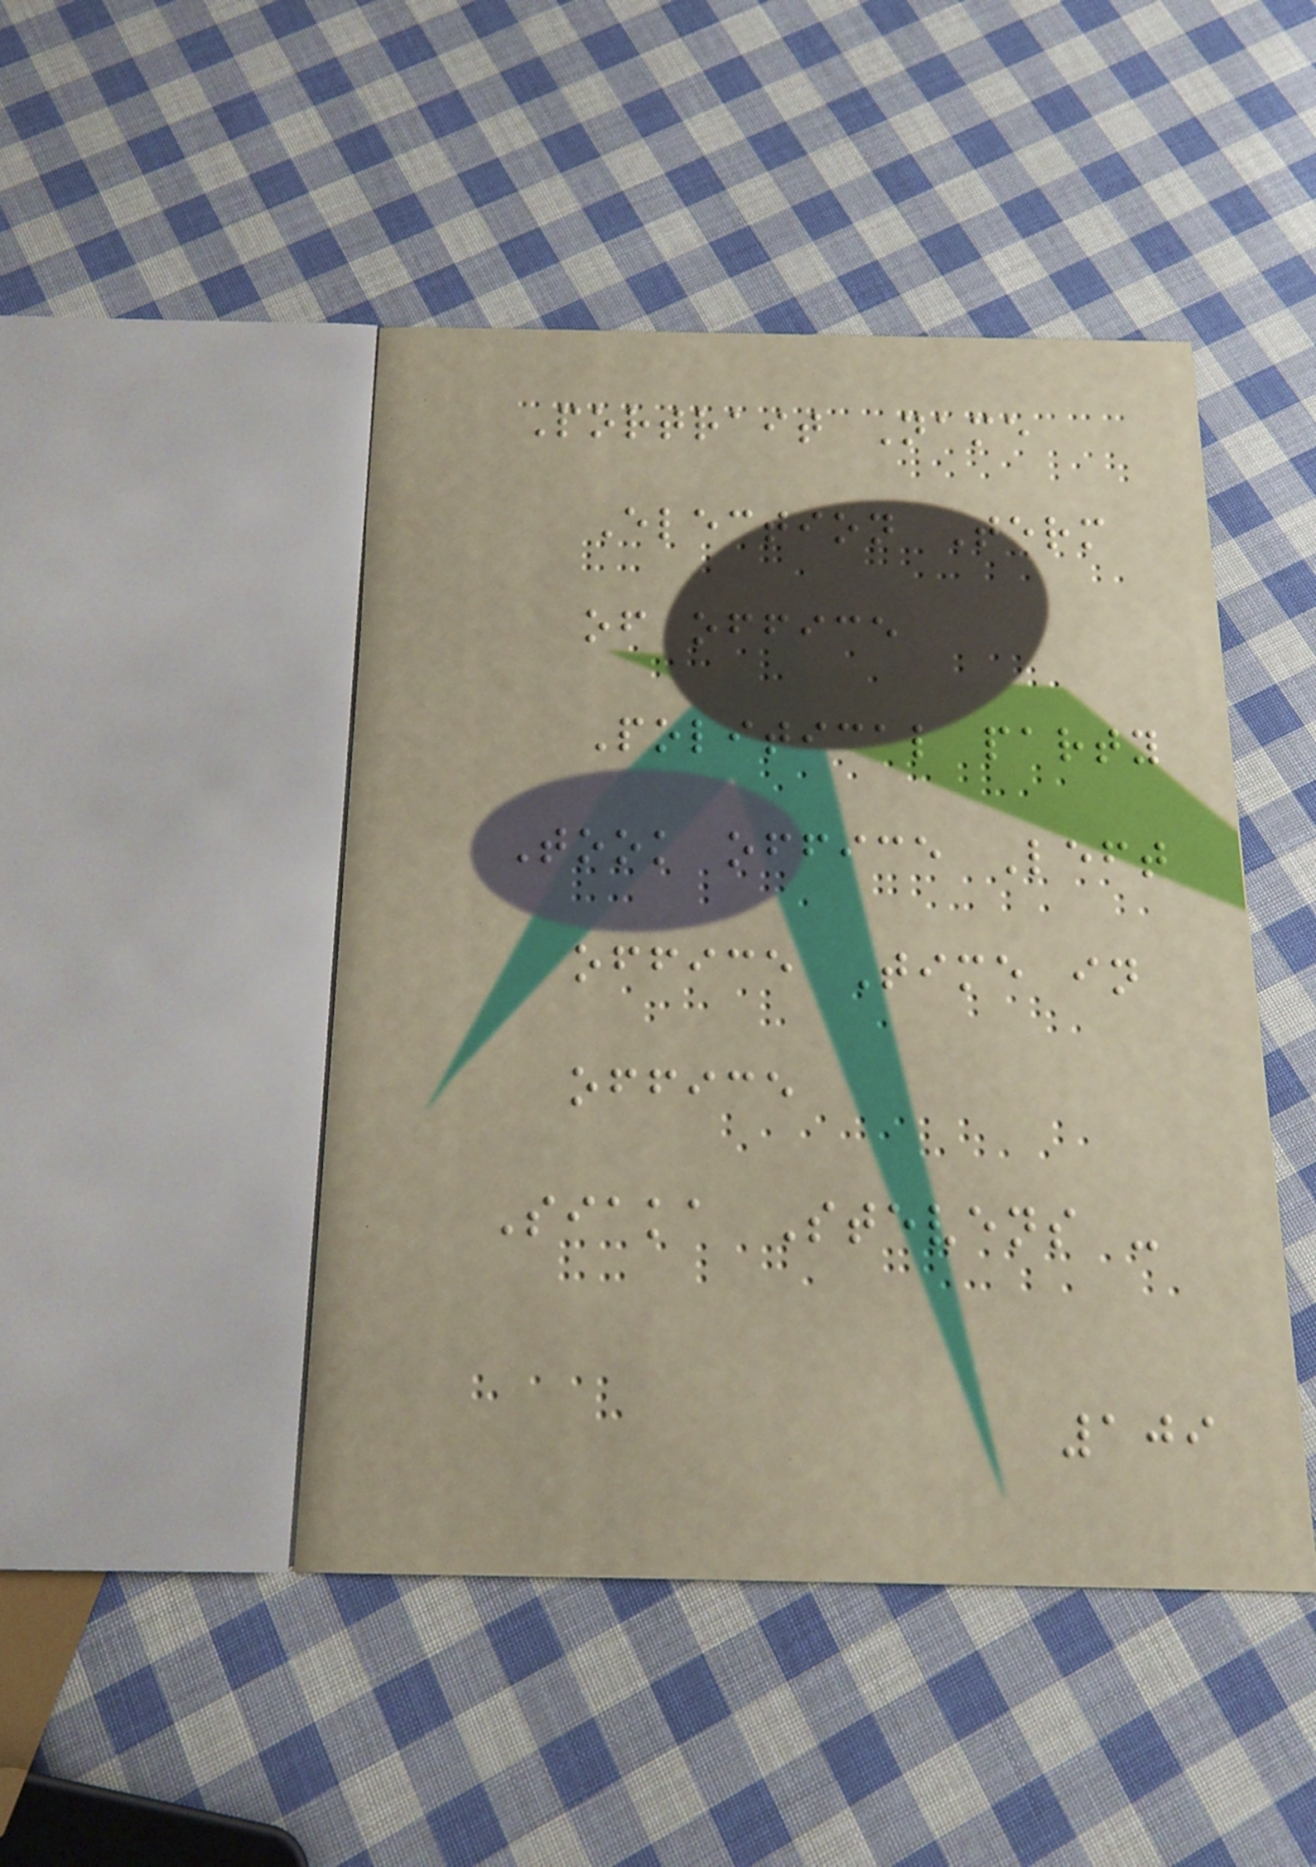Portrait Name
Election Term
of office
Political party
Took office Left
office Time in
office
Siaka Stevens -
109
